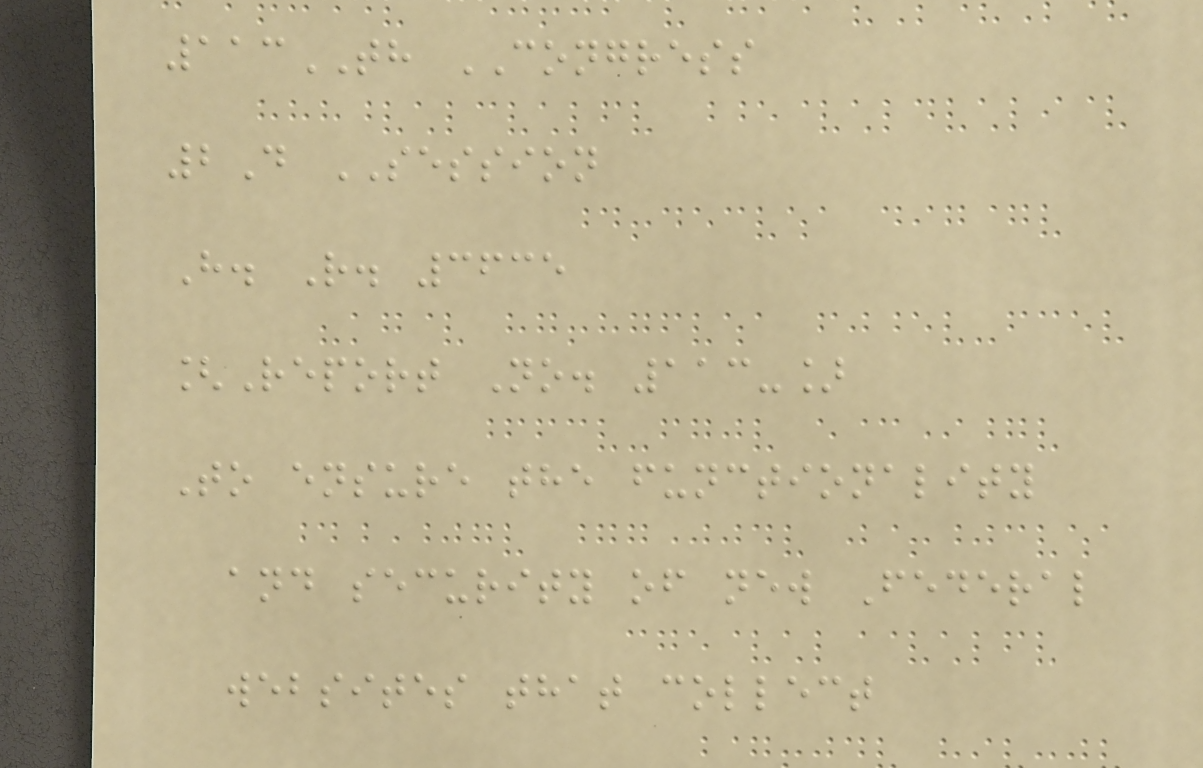113TH CONGRESS
2D SESSION
H. R. 3635
[Report No. 113-]
To ensure the functionality
and security of new Federal
websites that collect
